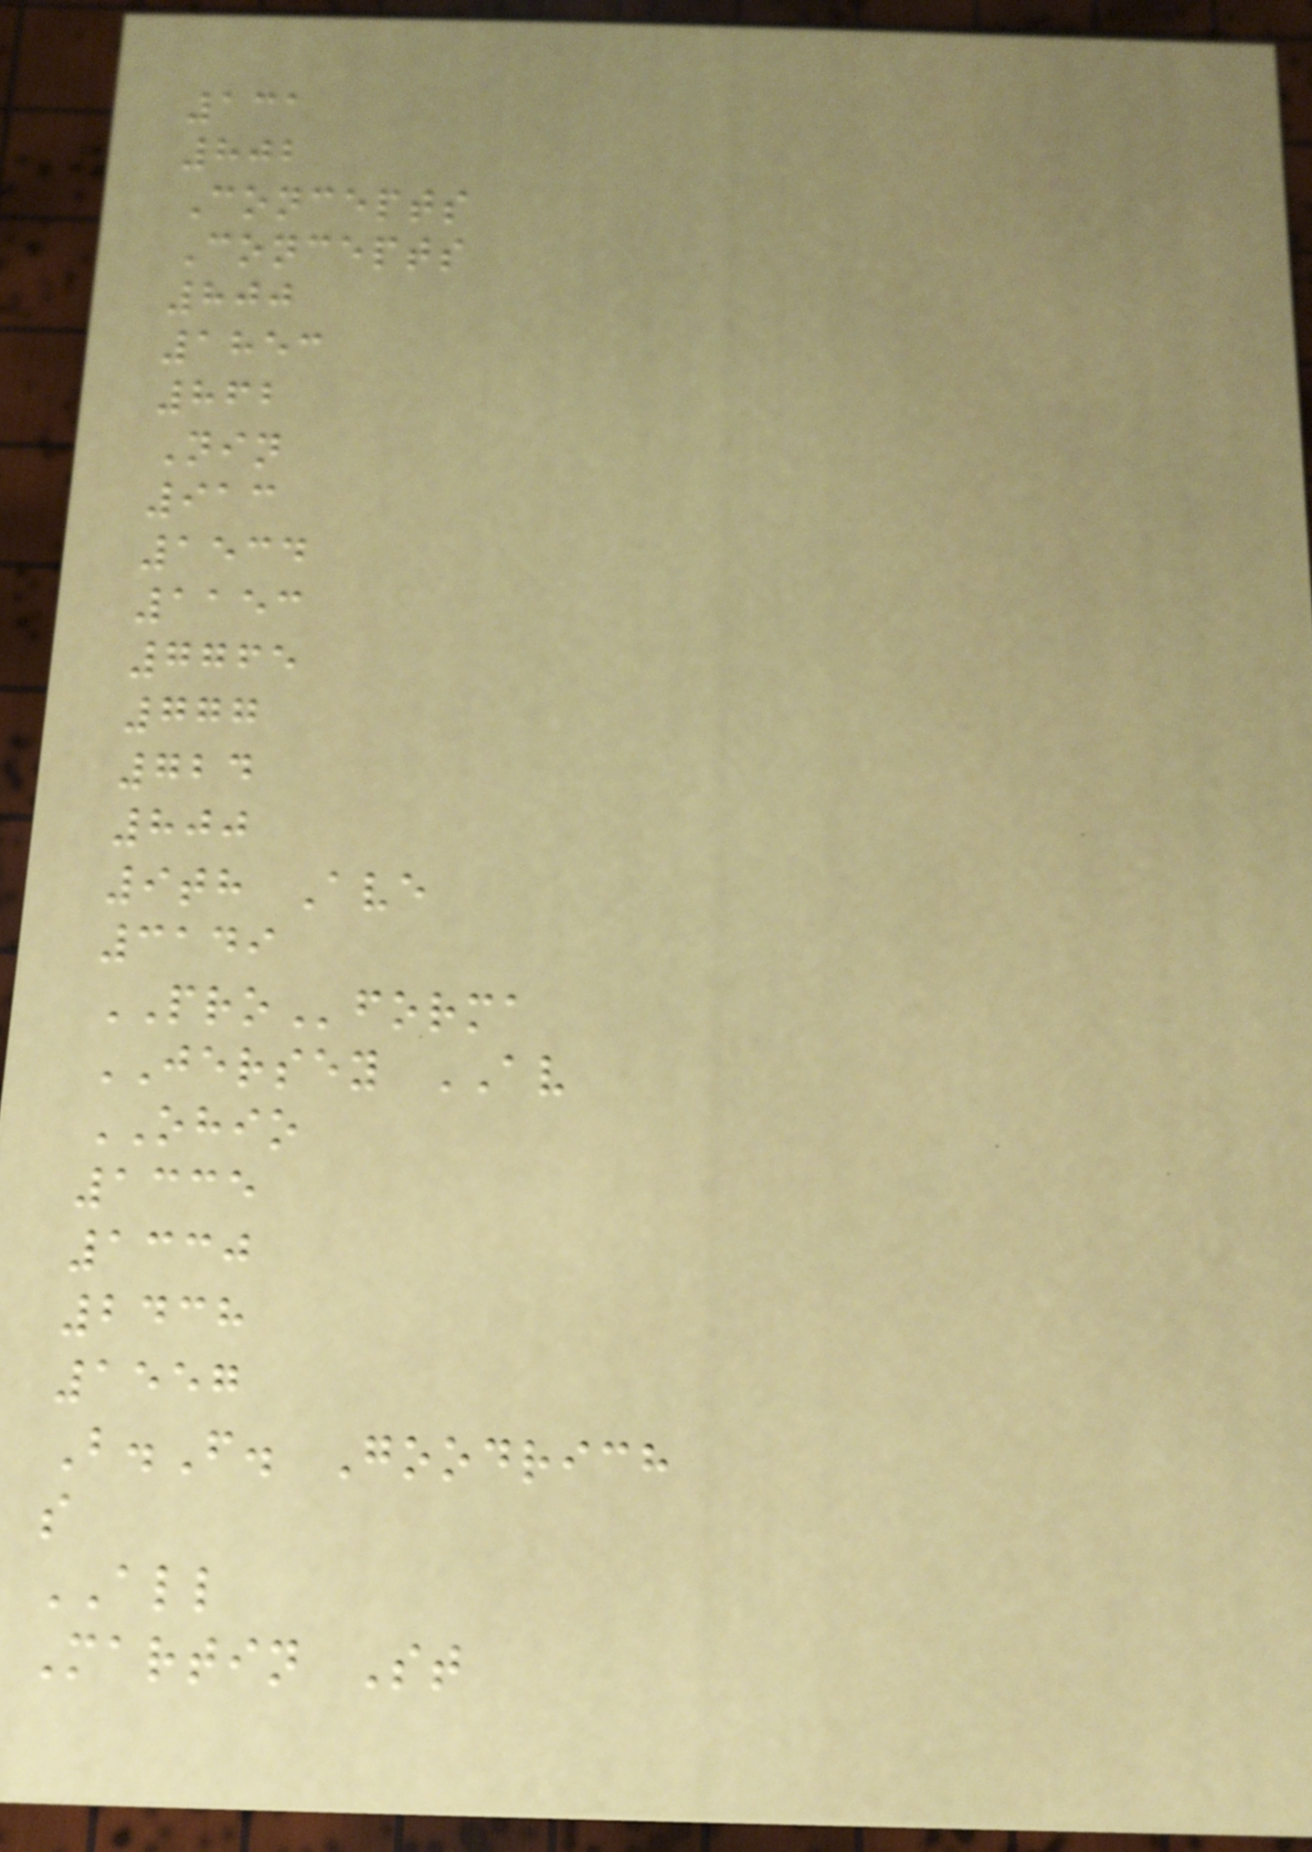131
802
Concepts
Concepts
800
1853
862
Nin
913
1534
1153
7765
777
724
800
9th Ave
3149
PROforma
JERSEY AV
OHIO
1335
1330
2438
1557
B.F. Goodrich
s
ALL
Martin St
